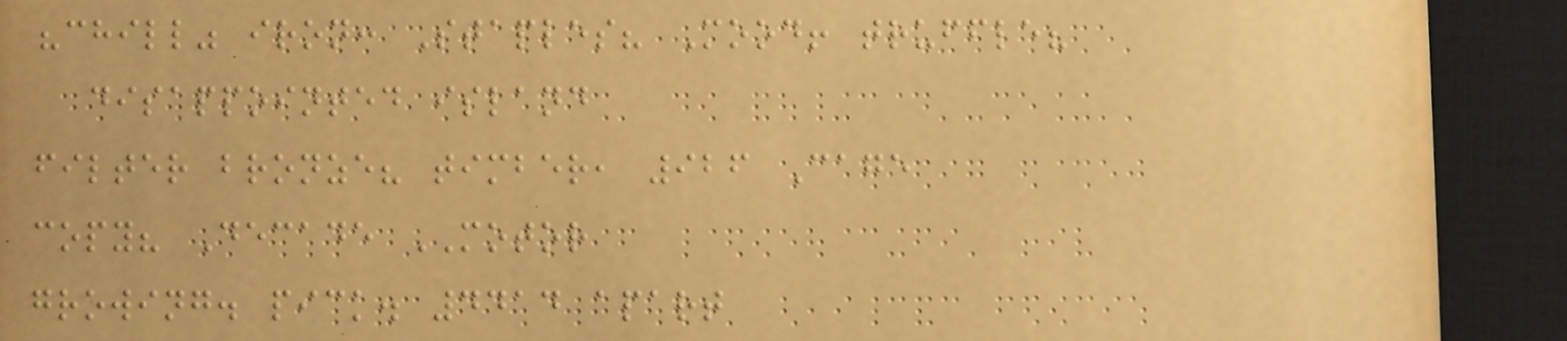"chill" iron: Staples? Mood! truffle?
disappointed island
filter bronze? timber, 926 Cage
copy? Decade MOTOR
growing. pick. 4414 apart
